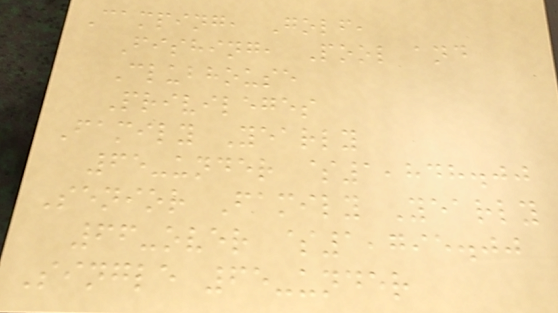Camping, Golf,
Fishing, Pool and
Clubhouse
Privileges
Family Yearly
65-under $1,848.00
Senior Family Yearly
66-over $1,795.00
Single 65-under
